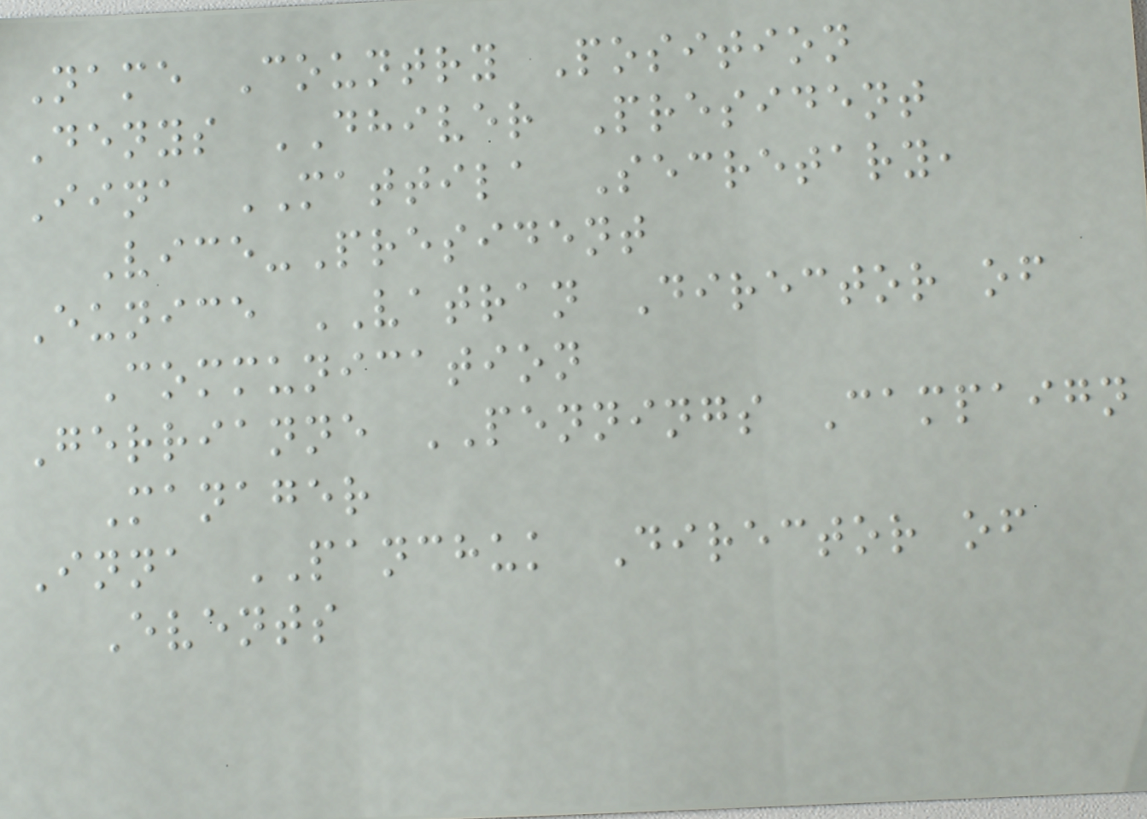Name Country Position
Denys DHIVER President
Iina MATTILA Secretary,
Vice-President
Eunice VATRAN Director of
Communication
Gerrianne PENNINGS Campaign
Manager
Inna PANCHUK Director of
Events
